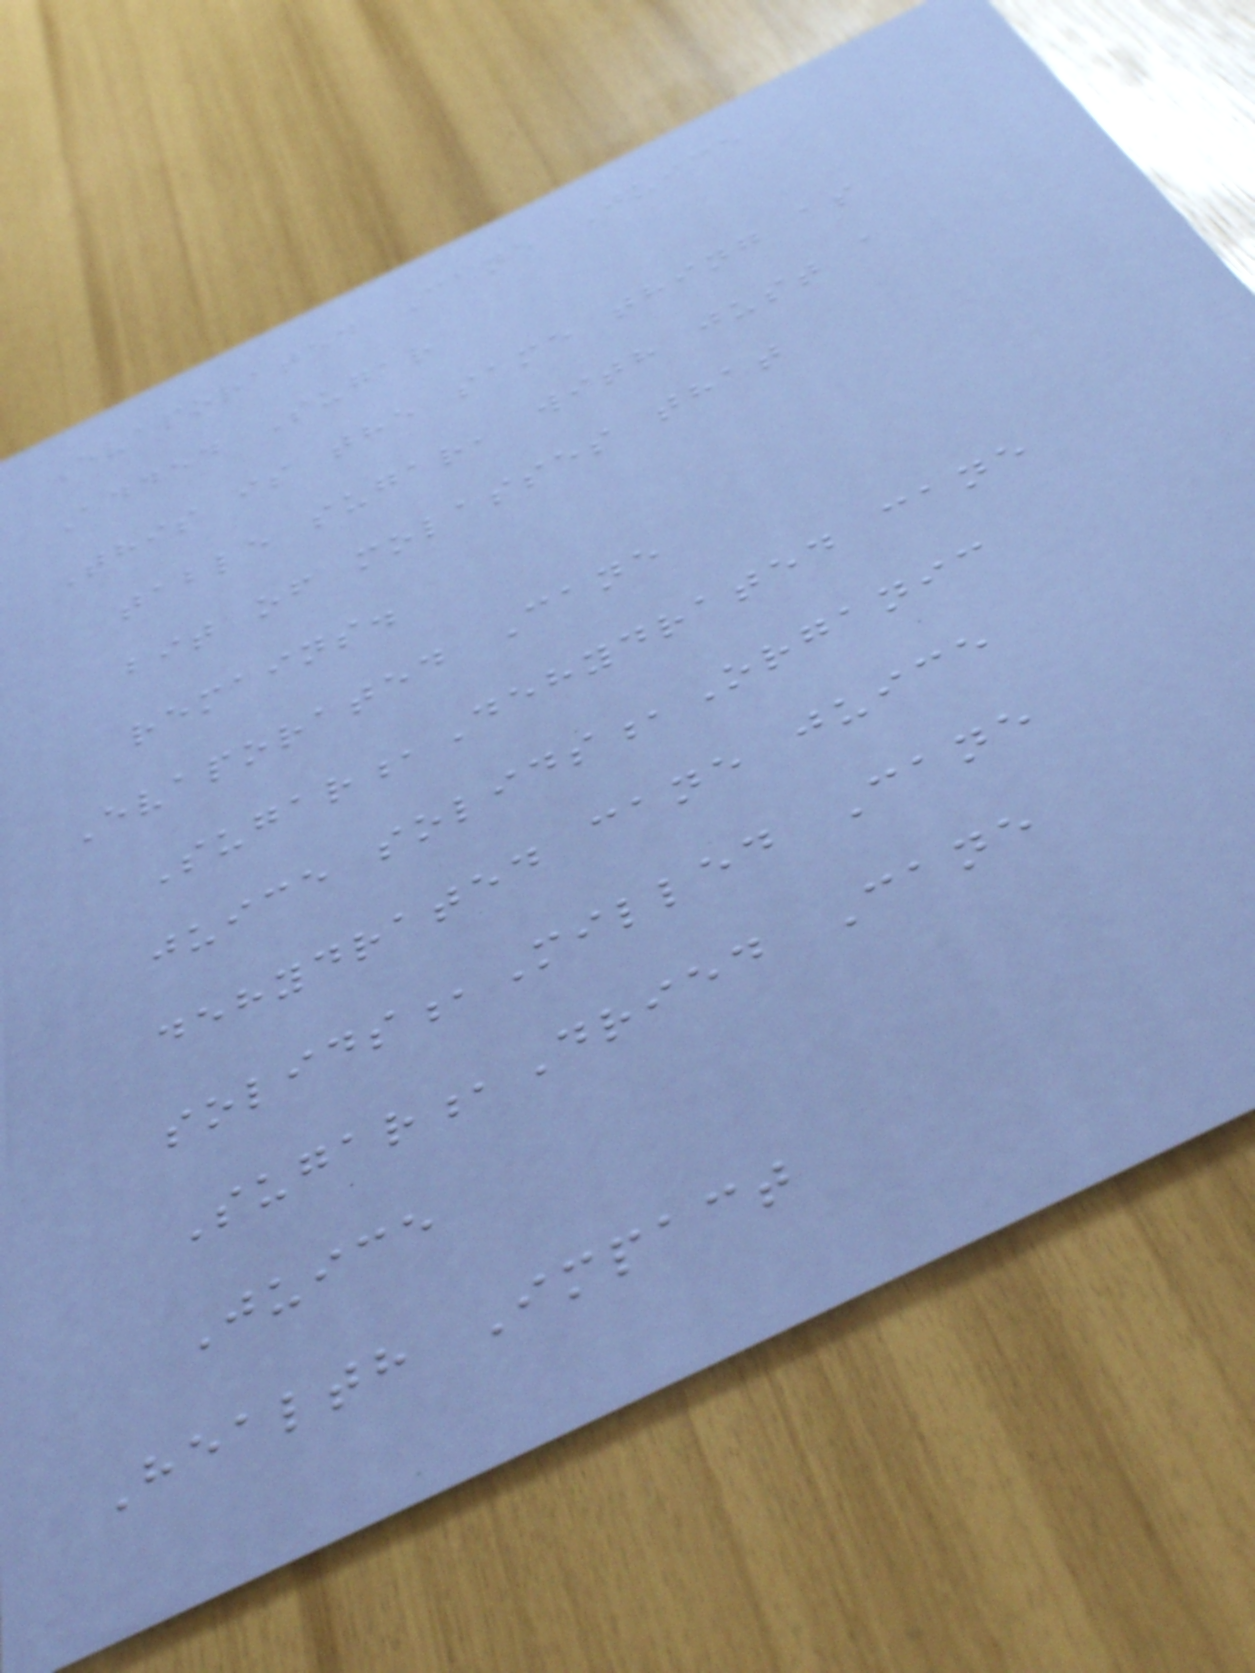Evaporated Cane Juice
Added Sugar
This is the same thing as
table sugar, with just a
bit of molasses that
remains.
Evaporated Cane
Sugar,Dehydrated cane
juice solids,Organic
dehydrated cane juice
solids,Milled Cane
Sugar,Dried Cane
Juice
Health Impact
